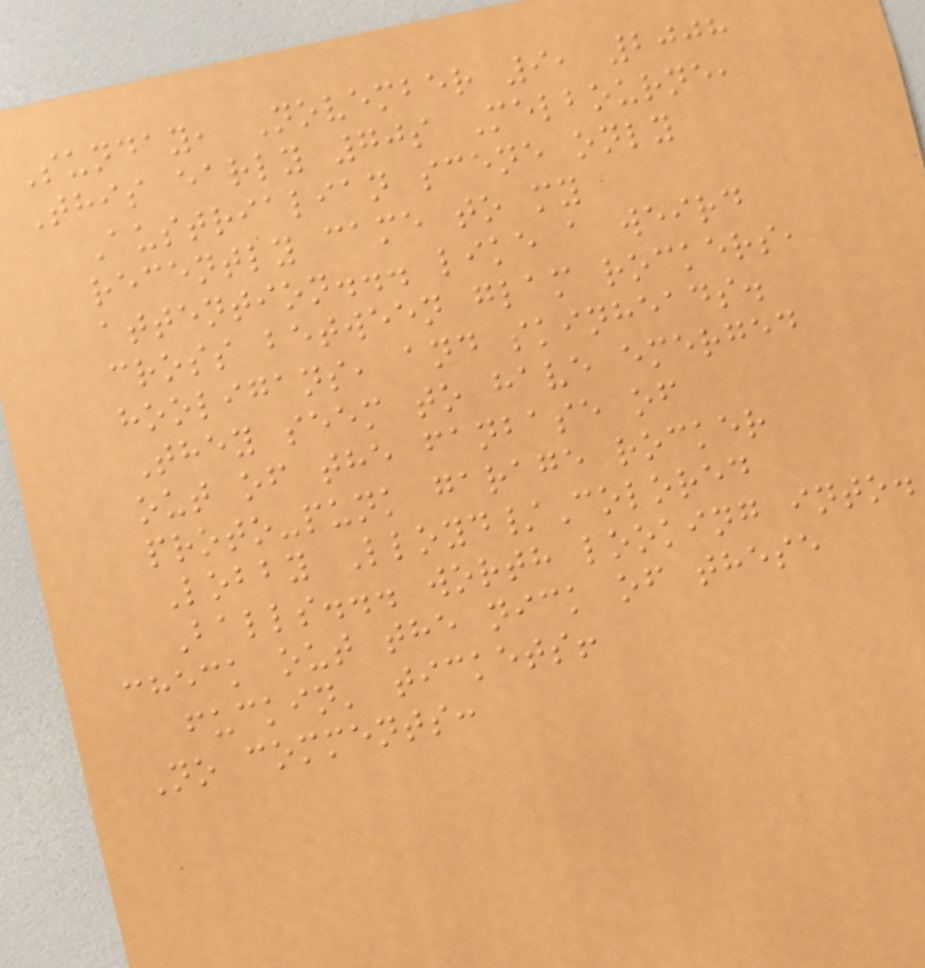Sunday, November 9, 2008
This early 70s Melbourne,
Austrialian scene only
recently came to my
attention... like a weird
cross between glam rockers,
hooligans, and skinheads.
They seem to have emerged
out of the fanbase of
proto-punk garage rocker
Lobby Lloyd/Colored
Balls... worth looking into.
check out the nick of these
fuckin' tickets!
No comments:
